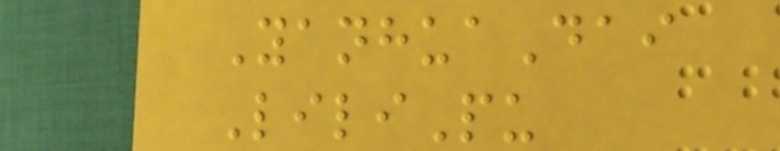YanhuaDai
LiliPu
